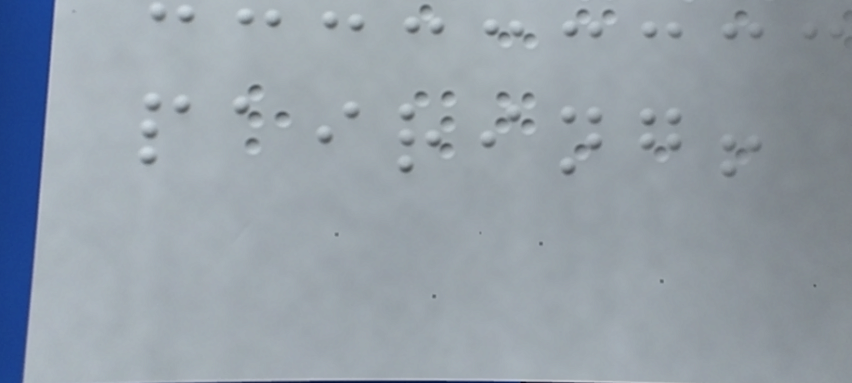pairing!
